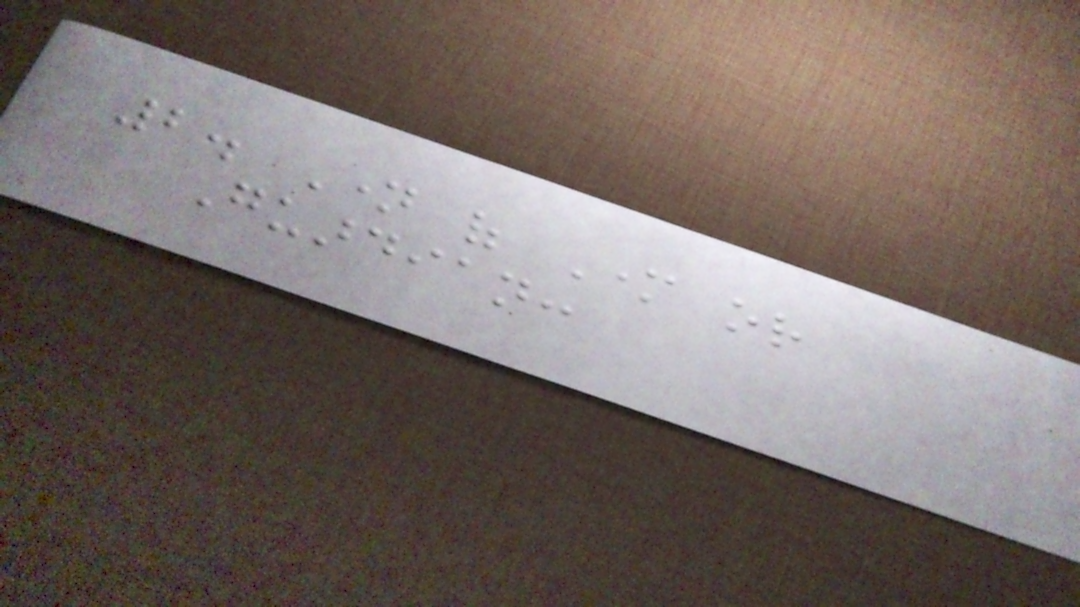2. Name of Mother or
Guardian:
